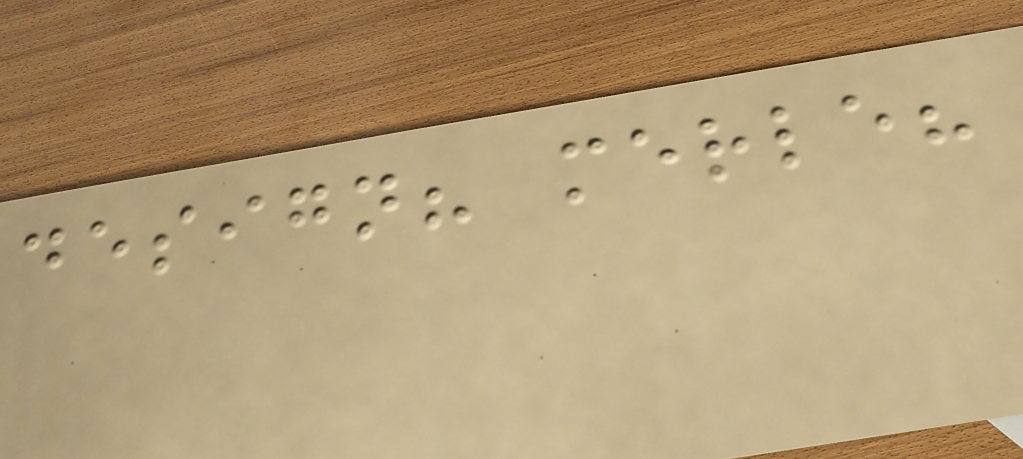design? merle?
